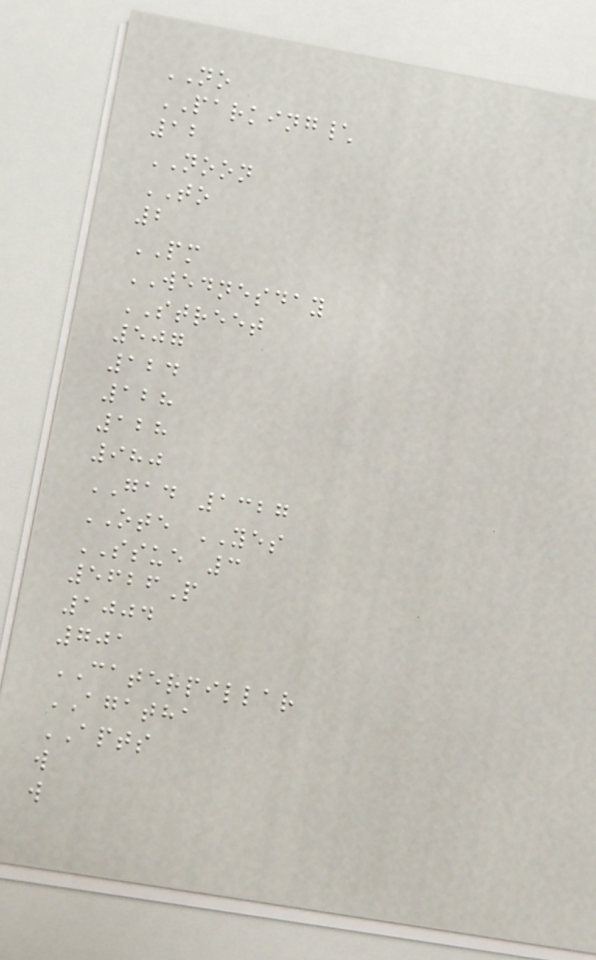NO
PARKING\
12
NOON
TO
2
PM
WEDNESDAY
STREET
507
124
128
128
980
GAD 1327
OTE YES
SSUE 3
5626P
1004
701
CATERPILLAR
AGATHA
APTS
w
w
